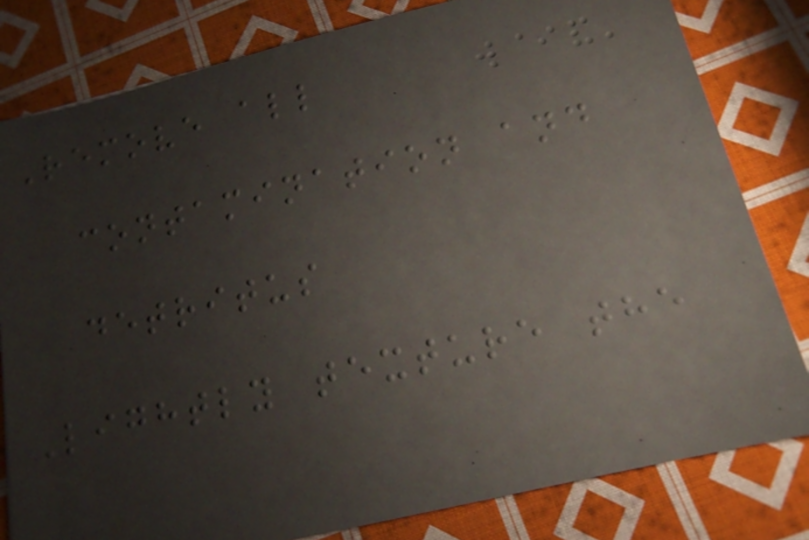Remove all
contamination and
detritus
Lightly texture the
